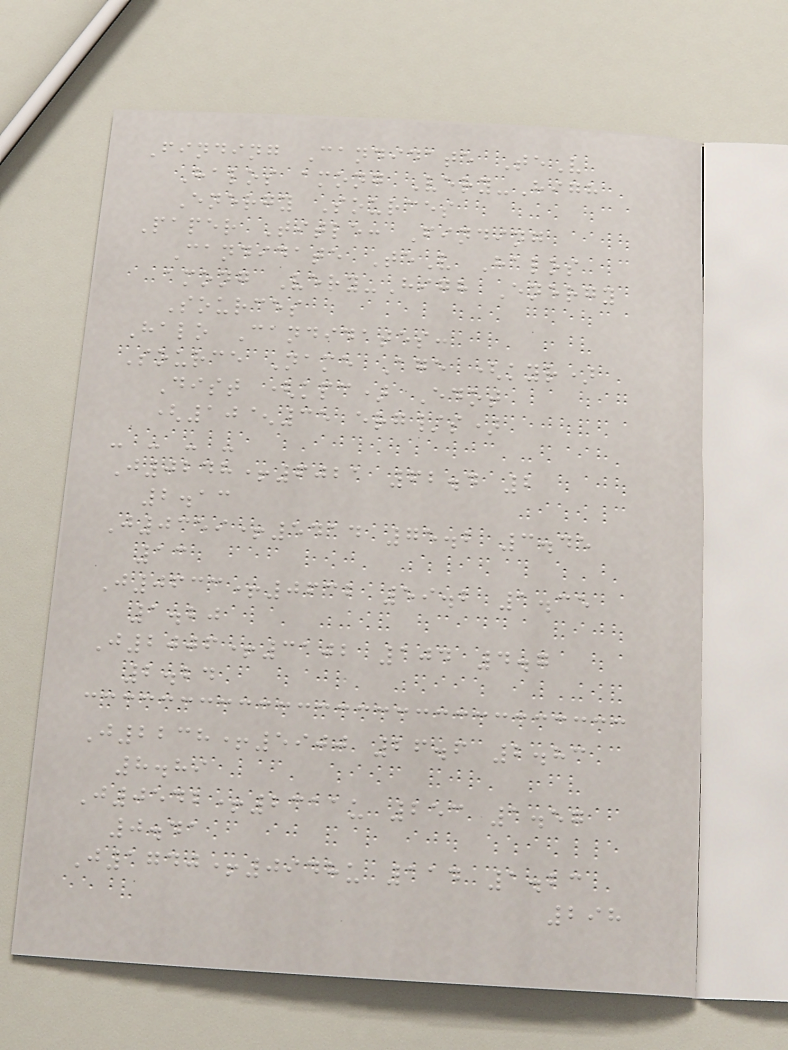Finding Candidate TeV
Halos among Very-High
Energy Sources
Paper Title: Finding
Candidate TeV Halos
among Very-High Energy
Sources
Halo Candidates:
Source Name Age (kyr)
Dist (kpc) Edot
(10^35 erg/s)
- - - -
J0248+6021 62.4 2
2.13
J0359+5414 75.2 3.45
13
J0633+0632 59.2 1.35
1.20
J2006+3102 104 4.7
2.24
J2238+5900 26.6 2.83
8.89
J0542+2311u 253 1.57
0.41
J1740+0948u 114 1.23
298
